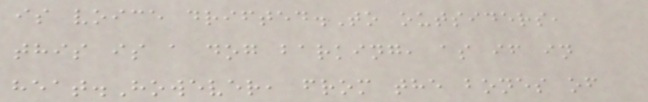is voice drifted.To outsiders,
this is a dog barking, as if in
heat.However, from the bones of
